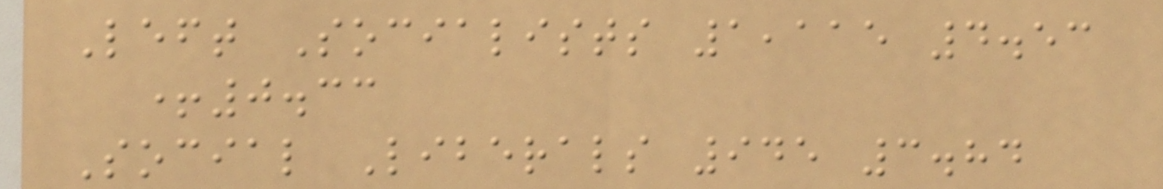Left Socialists 1,115 4.53
+0.33
Social Liberals 945 3.84
